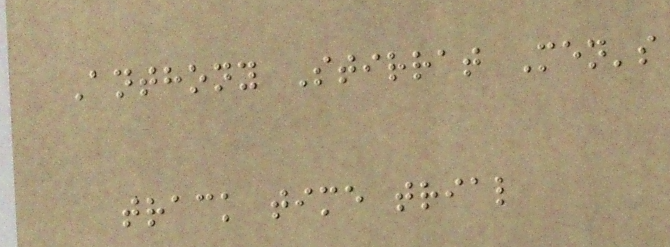Anthony Stirrat Men's
track time trial
